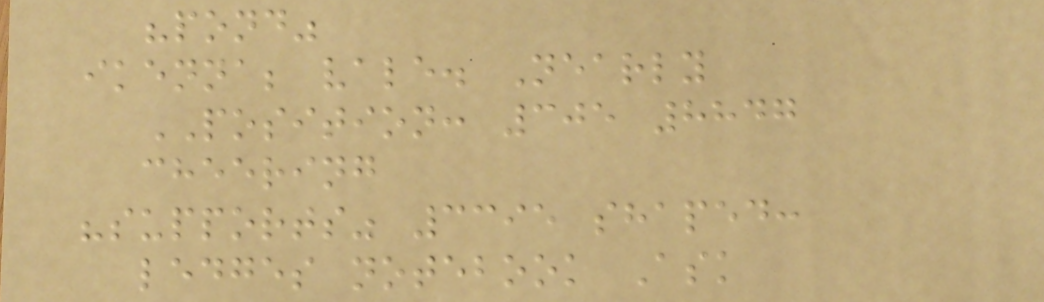"pond"
ikenna; vale. Nearly
POSITION: 305 8847
cheering
"supports" 3395 shaped:
ledges notebook Ask
